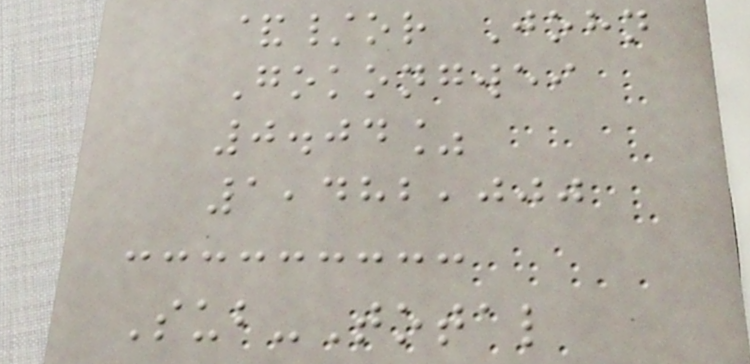&/or John
Gokongwei
0.04%
1,482,000
Sub-Total
